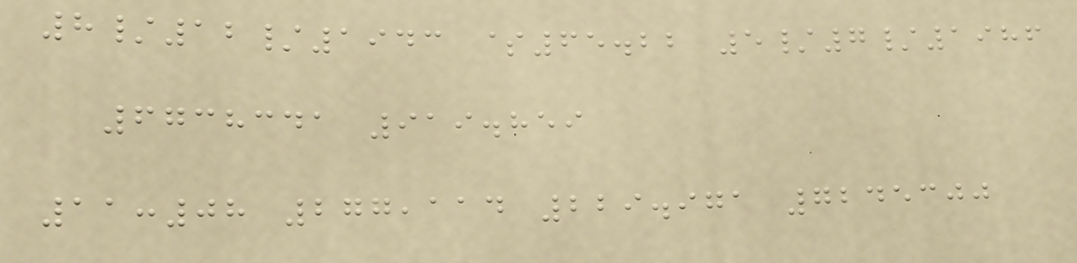8/12/1943 $65.22 5/7/1986
6738341 919.859
11:08 277,114 229.971 7245300
